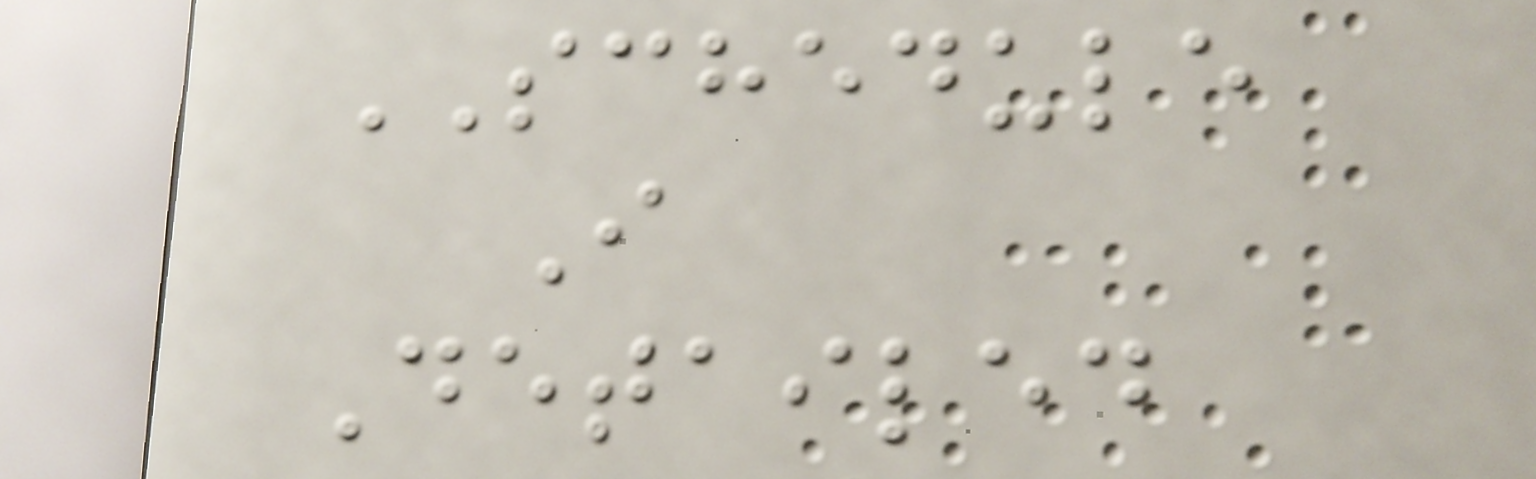SCHEDULE
I
Detailed
